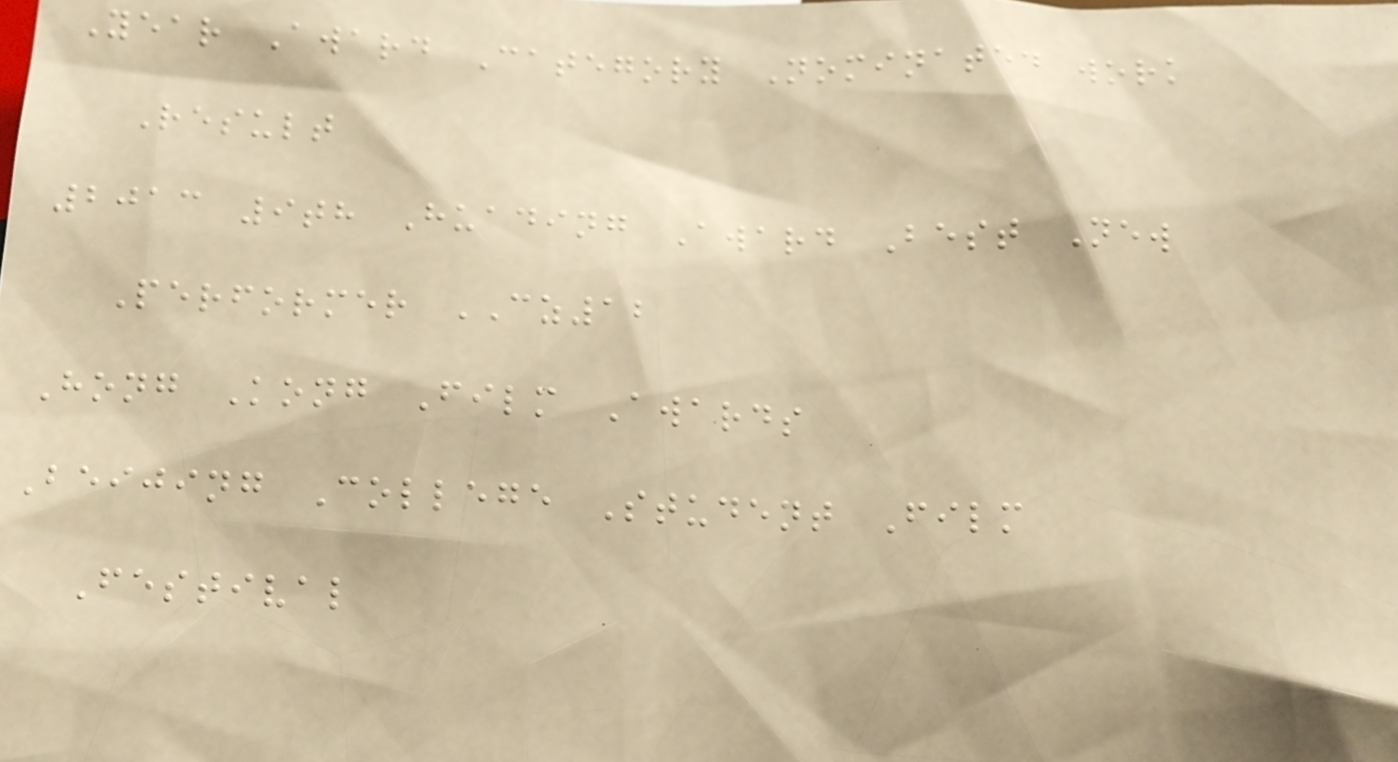Year Award Category Nominated work
Result
2013 9th Huading Award Best New
Performer CZ12
Hong Kong Film Awards
Beijing College Student Film
Festival
